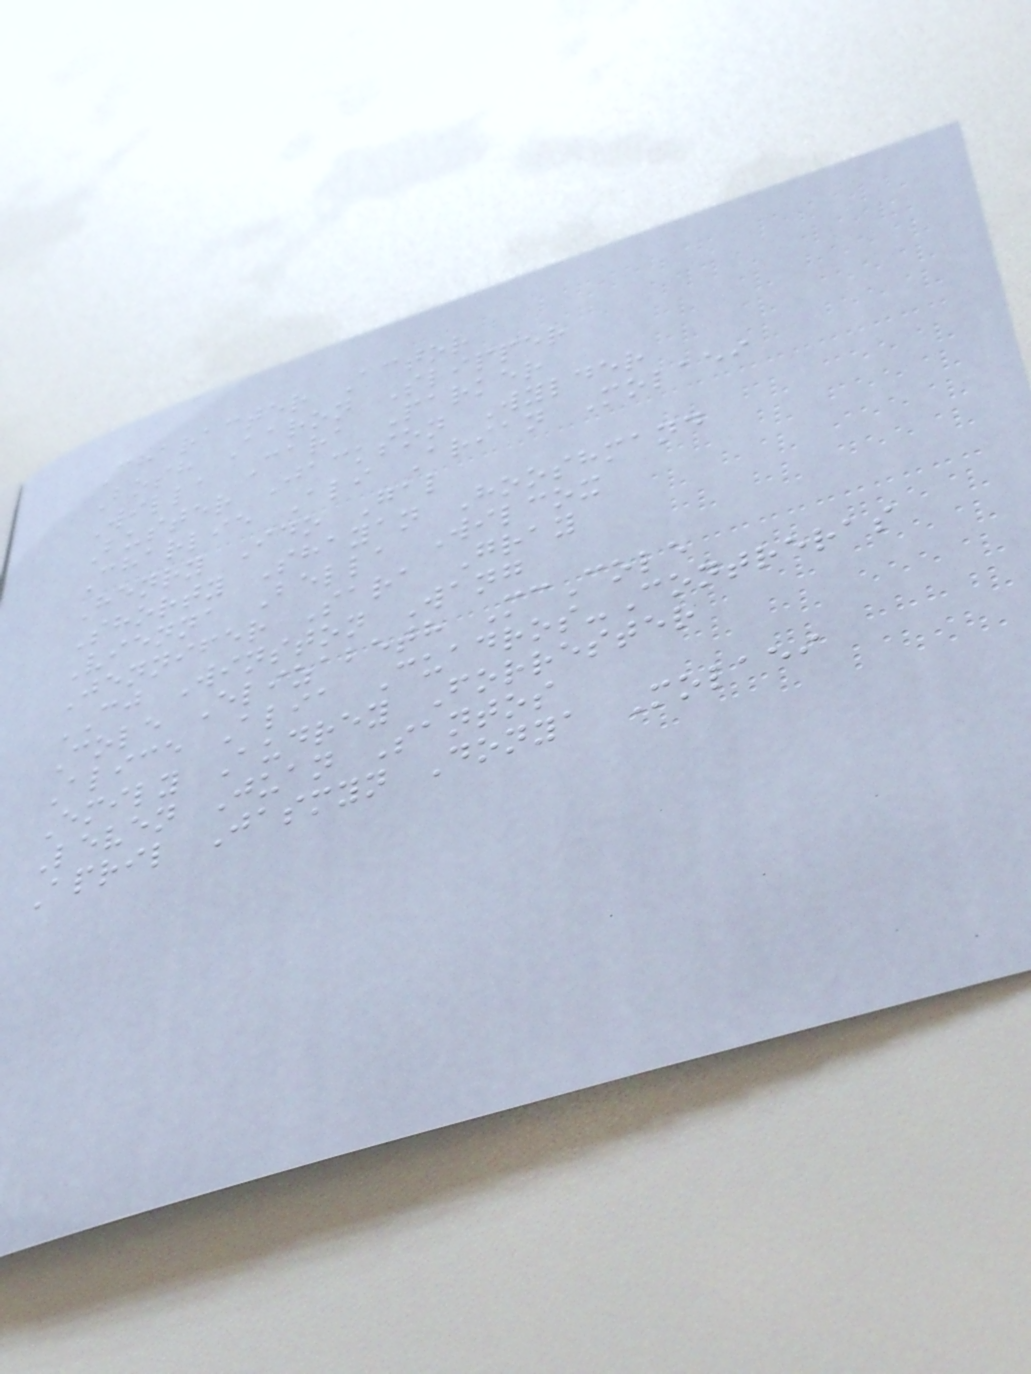Character Actor
Bosh Aaron Slipper
Willa Cara Parker
Buster Jackson Wylder
Charlie Ali Arian Molaei
Henry Ido Gal
Shorty Shayan Hooshmand
Vienna Bella Wilcox
Jennifer Sara Gray
CJ Winston Wang
Cole Elizabeth McCole
Alice Alia Cuadros-Contreras
Emily Audrey Forrester
Leven Juan Santos
April Jasmyn Donya Molaei
